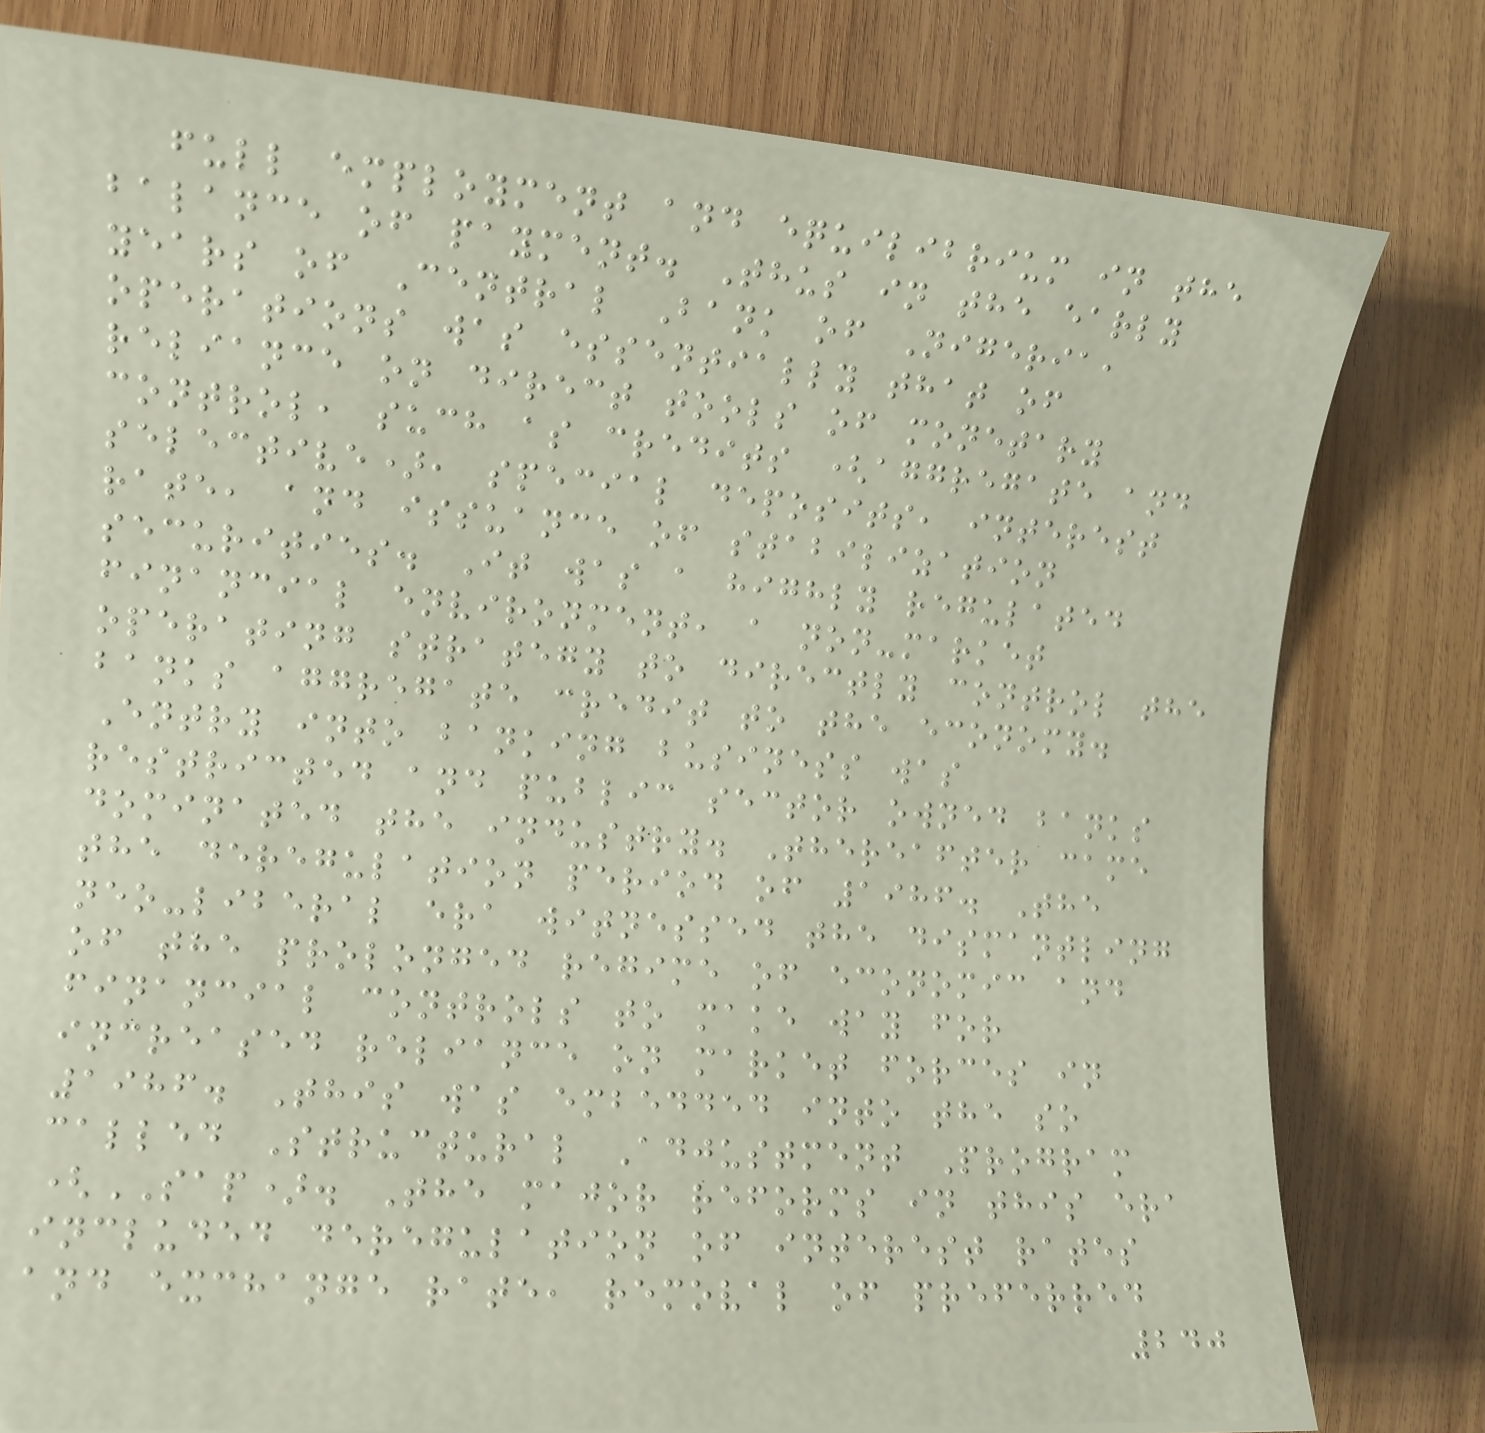full employment and equilibrium in the
balance of payment. Thus in the early
years of Central Bank of Nigeria,
operations was essentially that of
reliance on direct tools of monetary
control, such as credits (aggregate and
selective), special deposits, interest
rate, and issuance of stabilization
securities. It was a highly regulated
financial environment, a non-market
operating strategy to directly control the
banks aggregate credit to the economy.
Entry into banking business was
restricted and public sector owned banks
dominated the industry. Thereafter came
the deregulation period of 1986. The
neo-liberal era witnessed the dismantling
of the prolonged regime of economic and
financial controls to make way for
increased reliance on market forces in
1986. This was embedded into the so
called Structural Adjustment Program
(SAP). The major reforms in this era
included deregulation of interest rates
and exchange rate, removal of preferred
240
